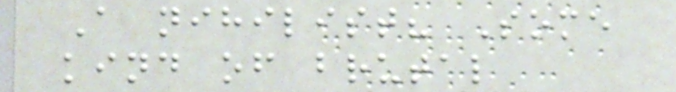A nihilist? Some
kind of brutal
